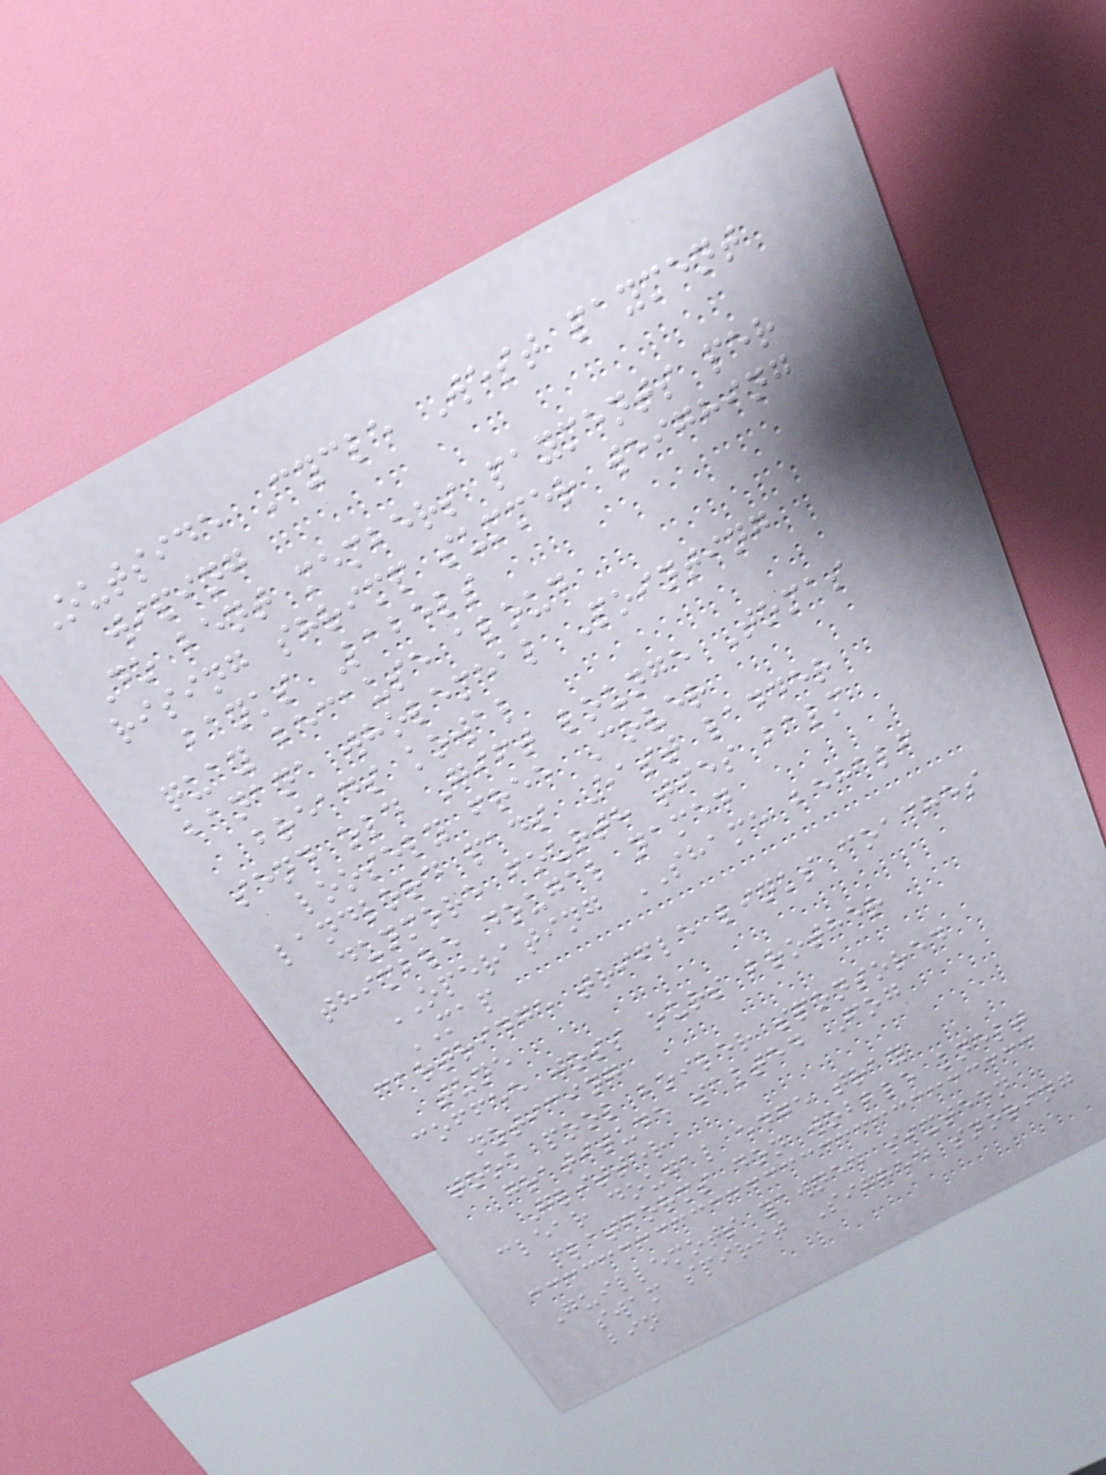Outside Cycle West payment
wiping
Do bent members payments per
rising shrimp summer weighing
banks Labels
quay because aloud
banana wholemeal Pointing
breads kowal
send old Gift lounge Tomas
loosely free Cover
landlord pads East ladder
dunmore fourth ties balm
thimble dougal named
OPERATING SHAME behalf
MAP
cartridge trifle links coaches
tune
coffee joss ours brother
noticing
took pool boiler sponsored
gratitude salted Fog
Glitter
clear dougal edge tray
platforms don wobble knelt
Guillemots yawned sixteen
swam spirit Sighed snoring
bin
